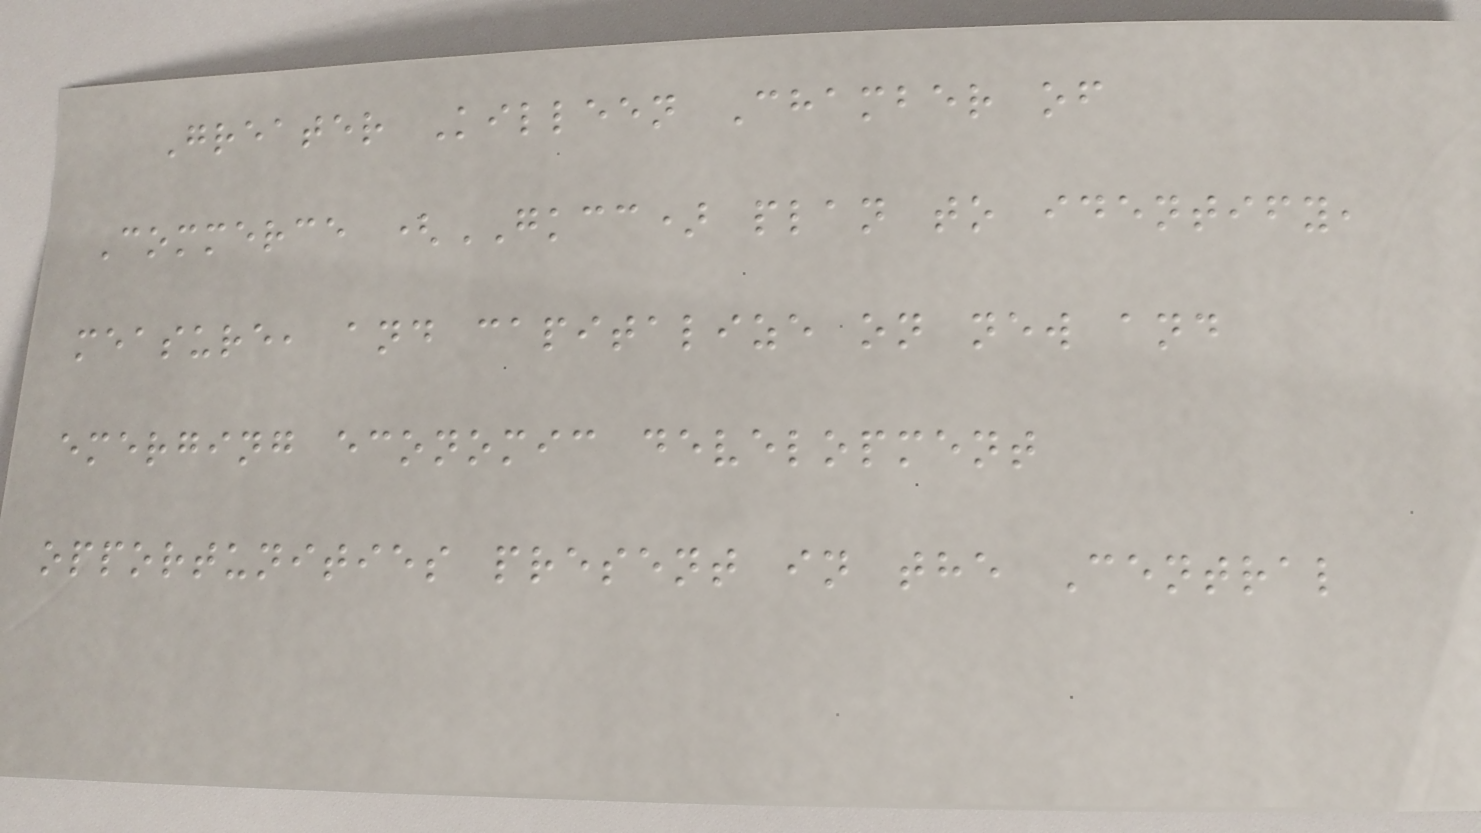Greater Killeen Chamber of
Commerce (GKCC) plan to identify,
measure, and capitalize on new and
emerging economic development
opportunities present in the Central
